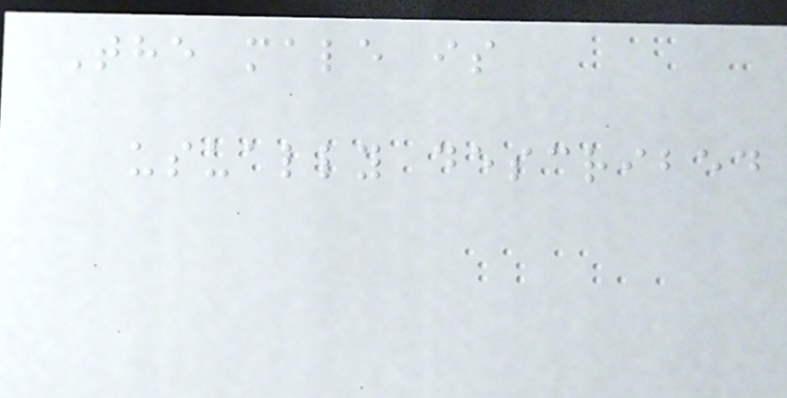The male is
usually described
